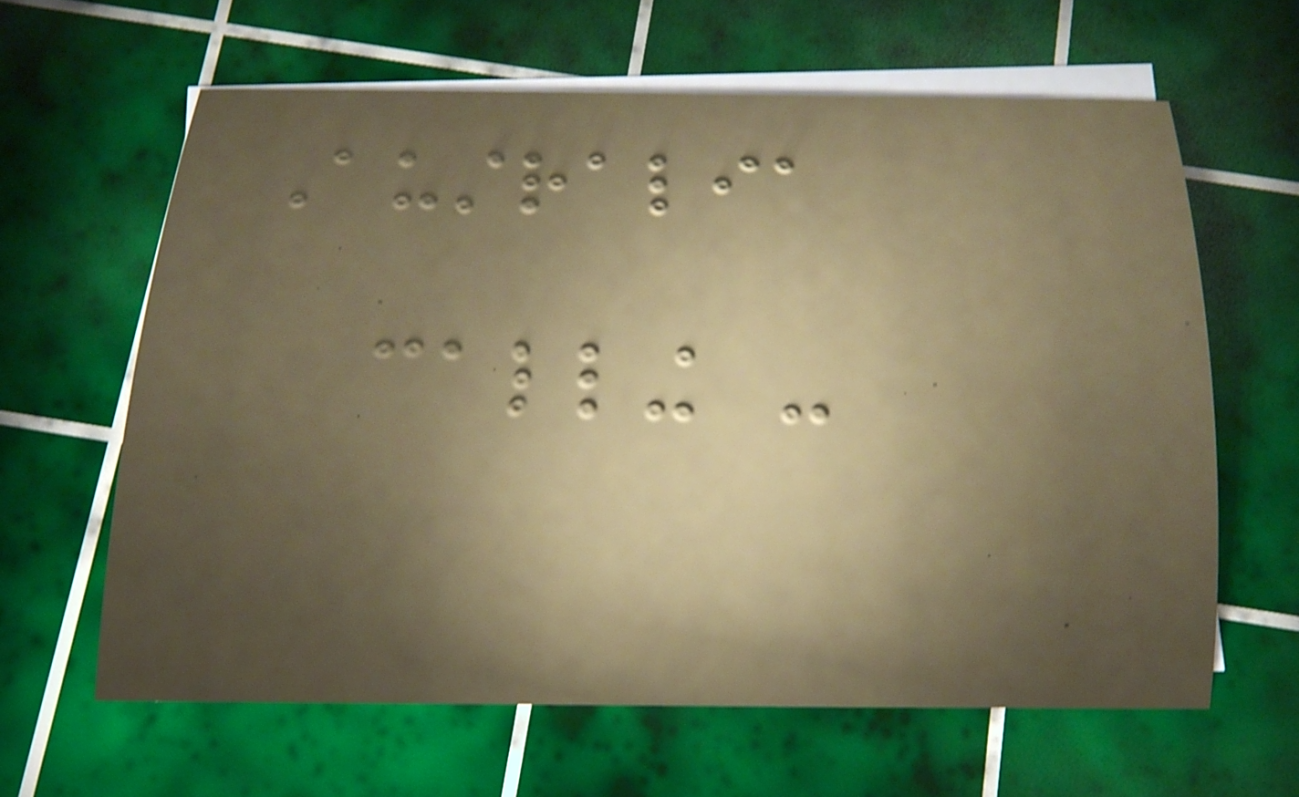Australia
calling -
